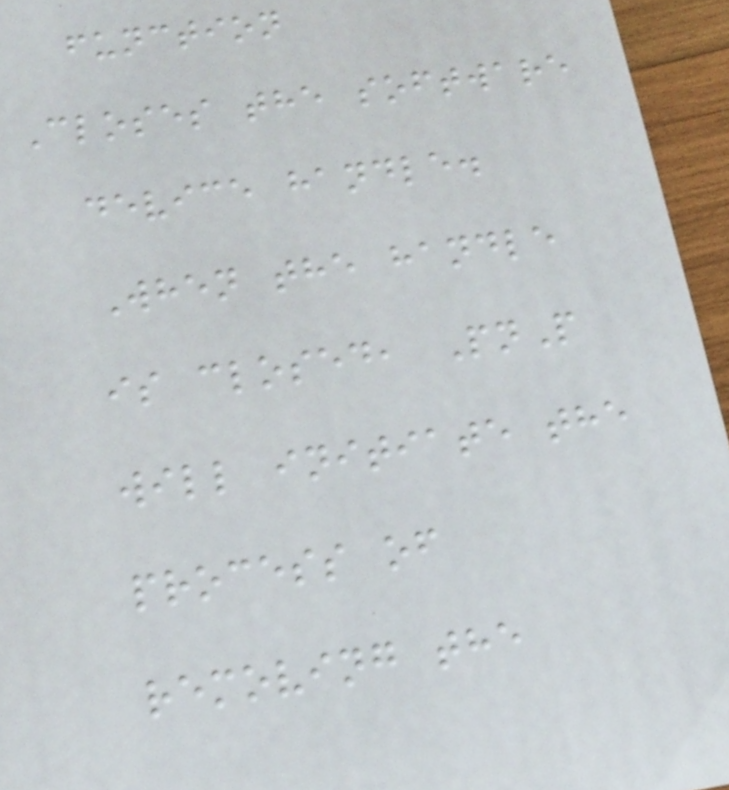function
Closes the software
device handle.
When the handle
is closed, PnP
will initiate the
process of
removing the
